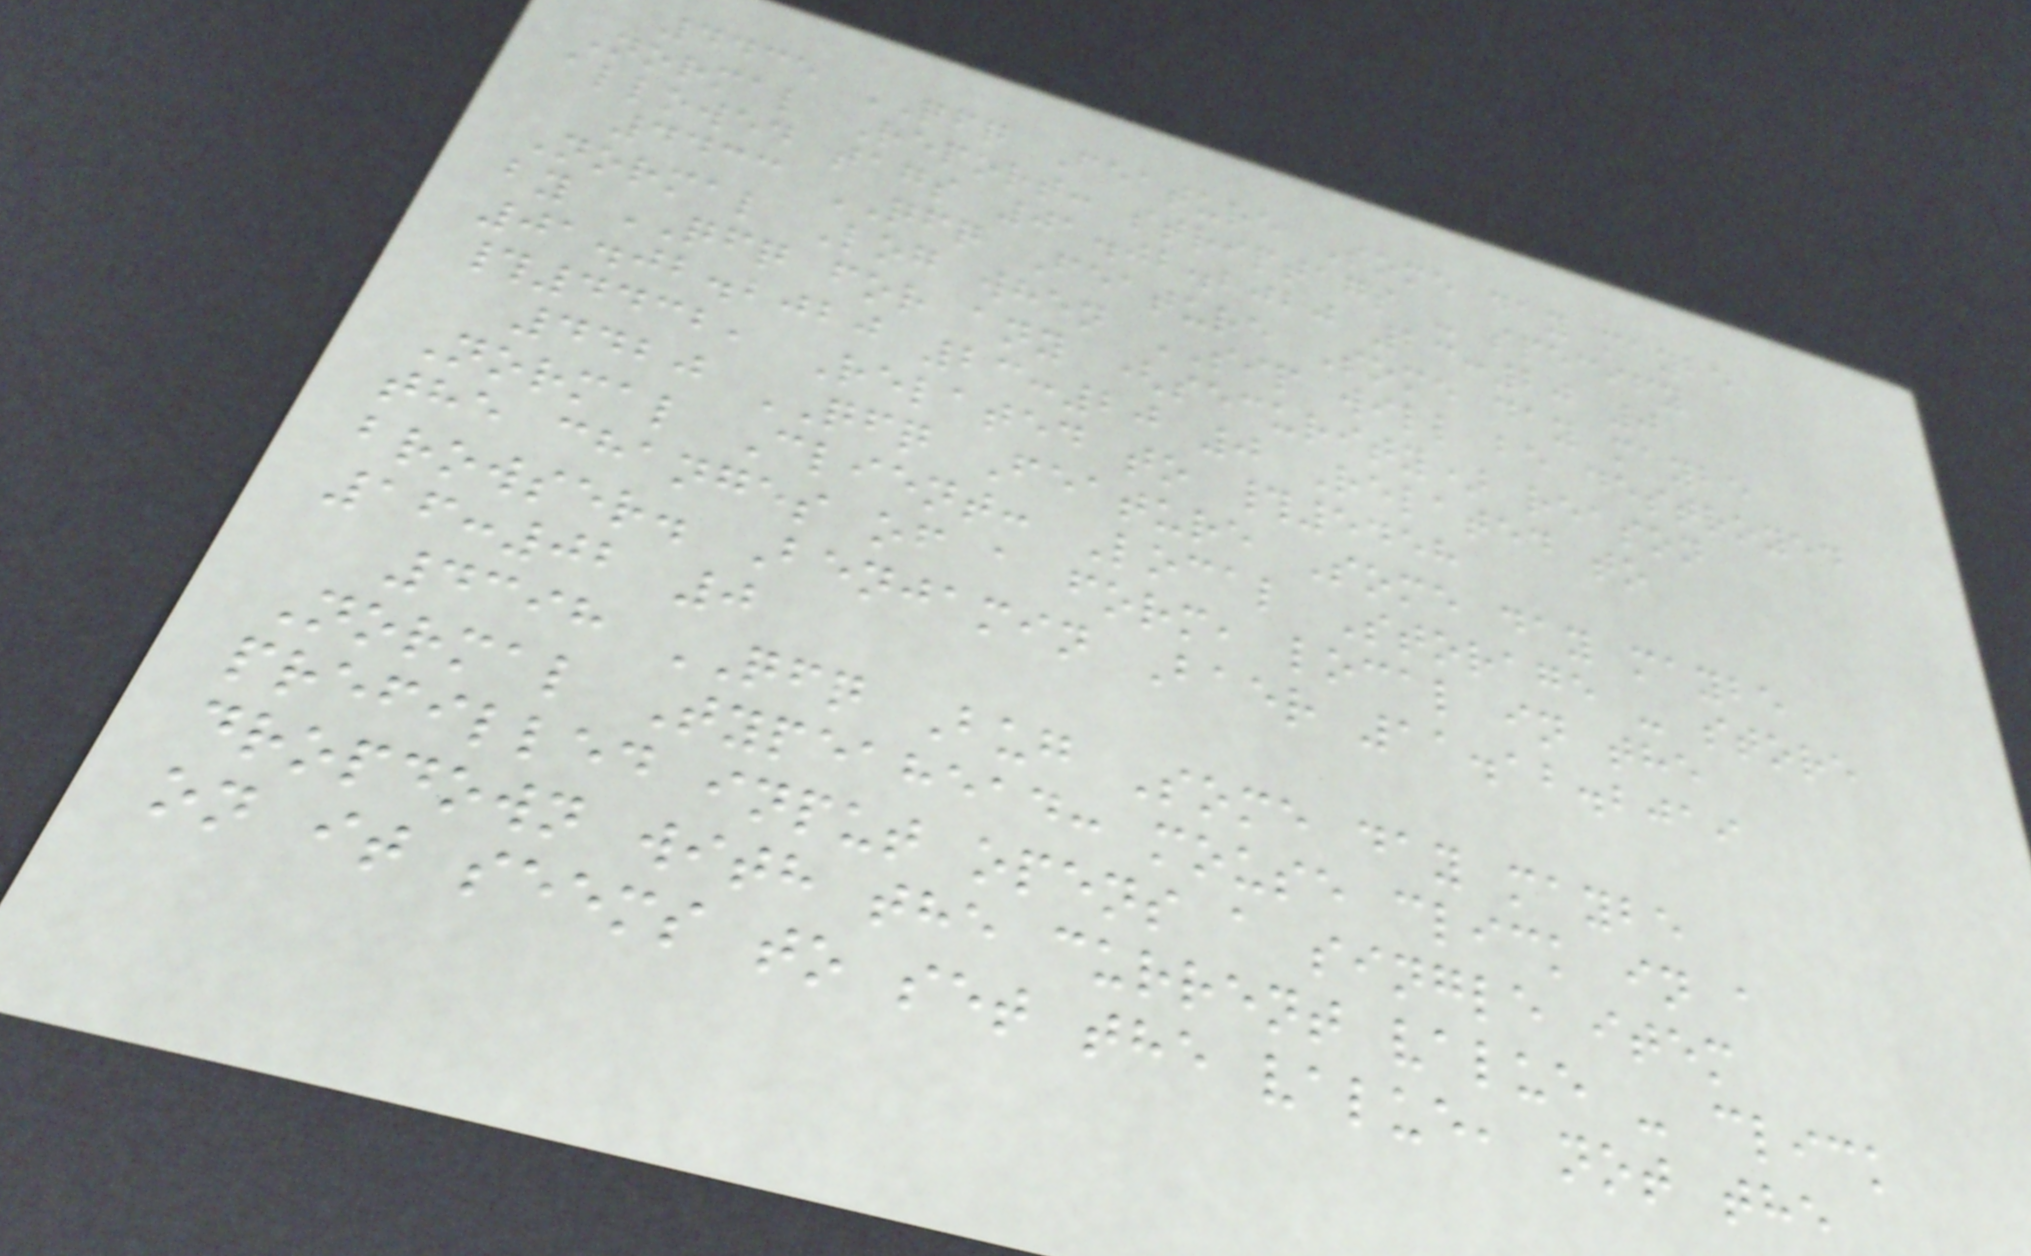4435 QFQ Feature Some day maybe
Normal Report: striptags - specify
allowed tags 01.02.2020 23:20 0
4433 QFQ Feature Some day maybe
Normal Log when SIP will be destroyed
by QFQ for any (security) reason
01.02.2020 23:20 0 Related to
#4432, Related to #5458
4420 QFQ Feature Some day maybe
Normal Client: Local Storage - store
the changes of a form, local in the
browser. Benjamin Baer 11.12.2019
16:02 0
4398 QFQ Bug Some day maybe
Normal Typeahead: mouse click in a
prefilled input opens a single item
dropdown with the current value - click
on it seems to set the value, not the
